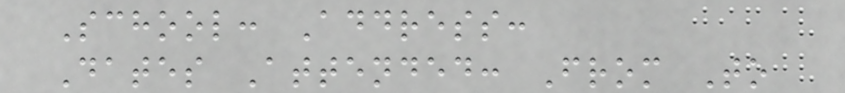School: Address:
Dates Attended: From To
